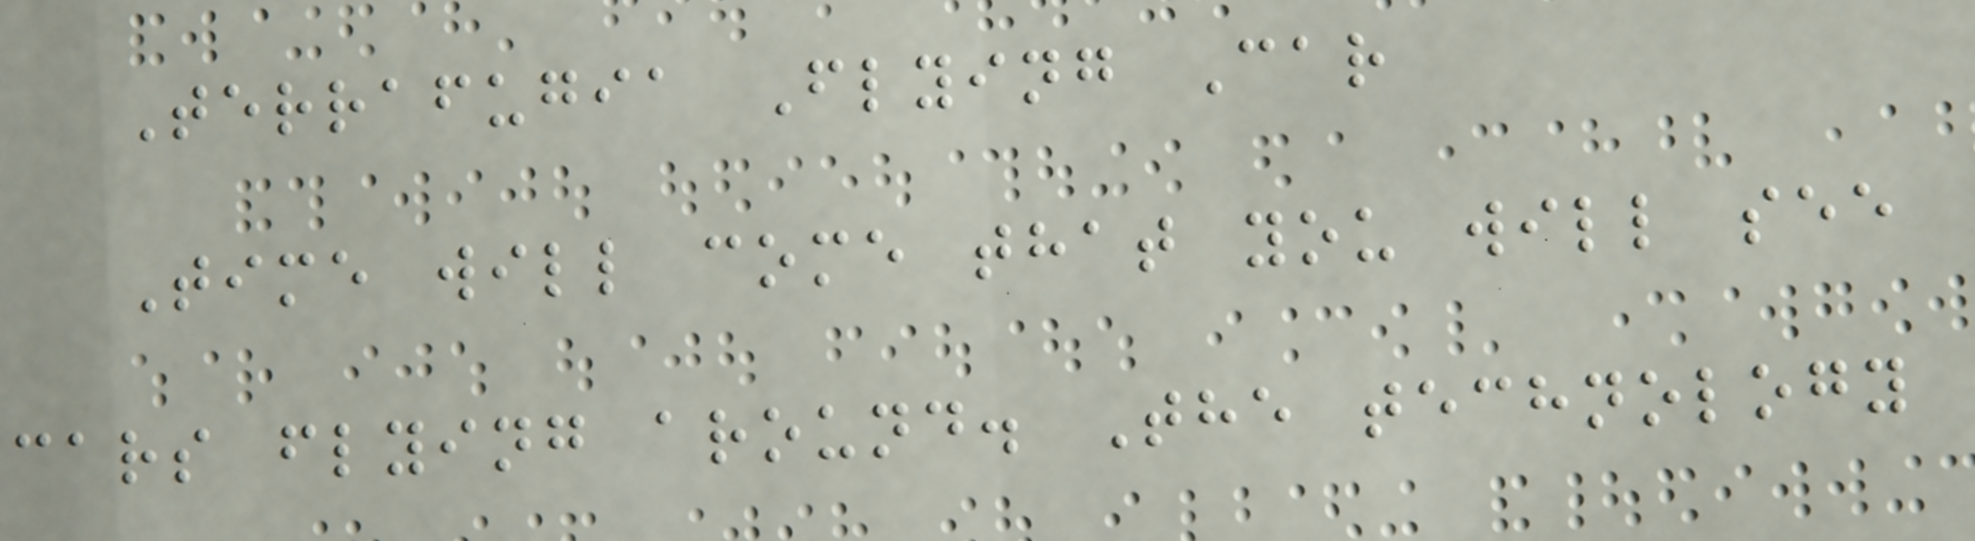Terrafugia Flying Car
Time will come that you will see
cars flying around. The technology
